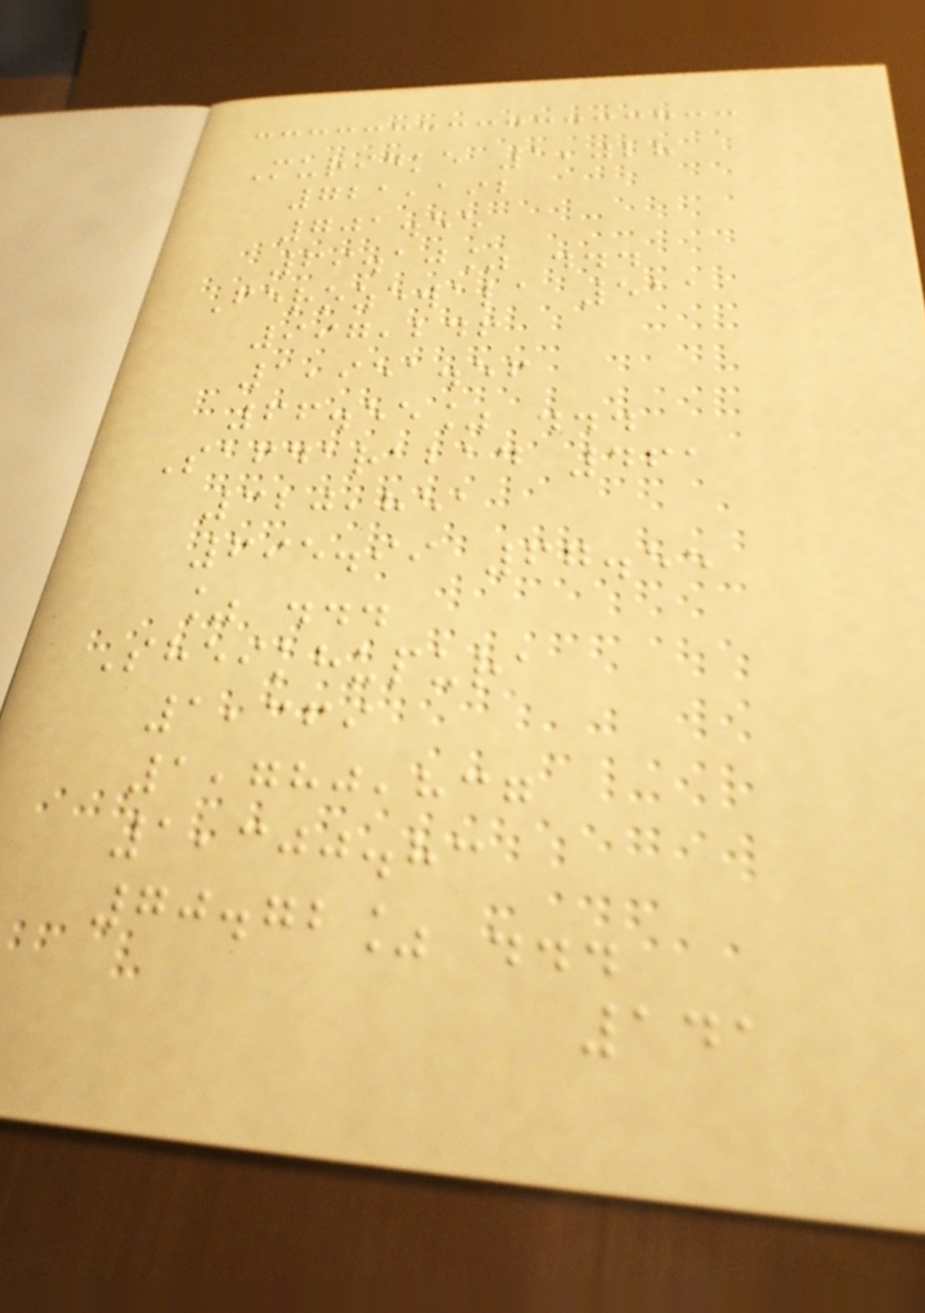Muridke 1,028
721,192
701.55
69.10% ...
Ferozewala 511
997,246
1,951.56
66.55% ...
Safdarabad 461
320,851
695.99 67.55
% ...
Sheikhupura
1,369
1,780,837
1,300.83
70.72% ...
141
